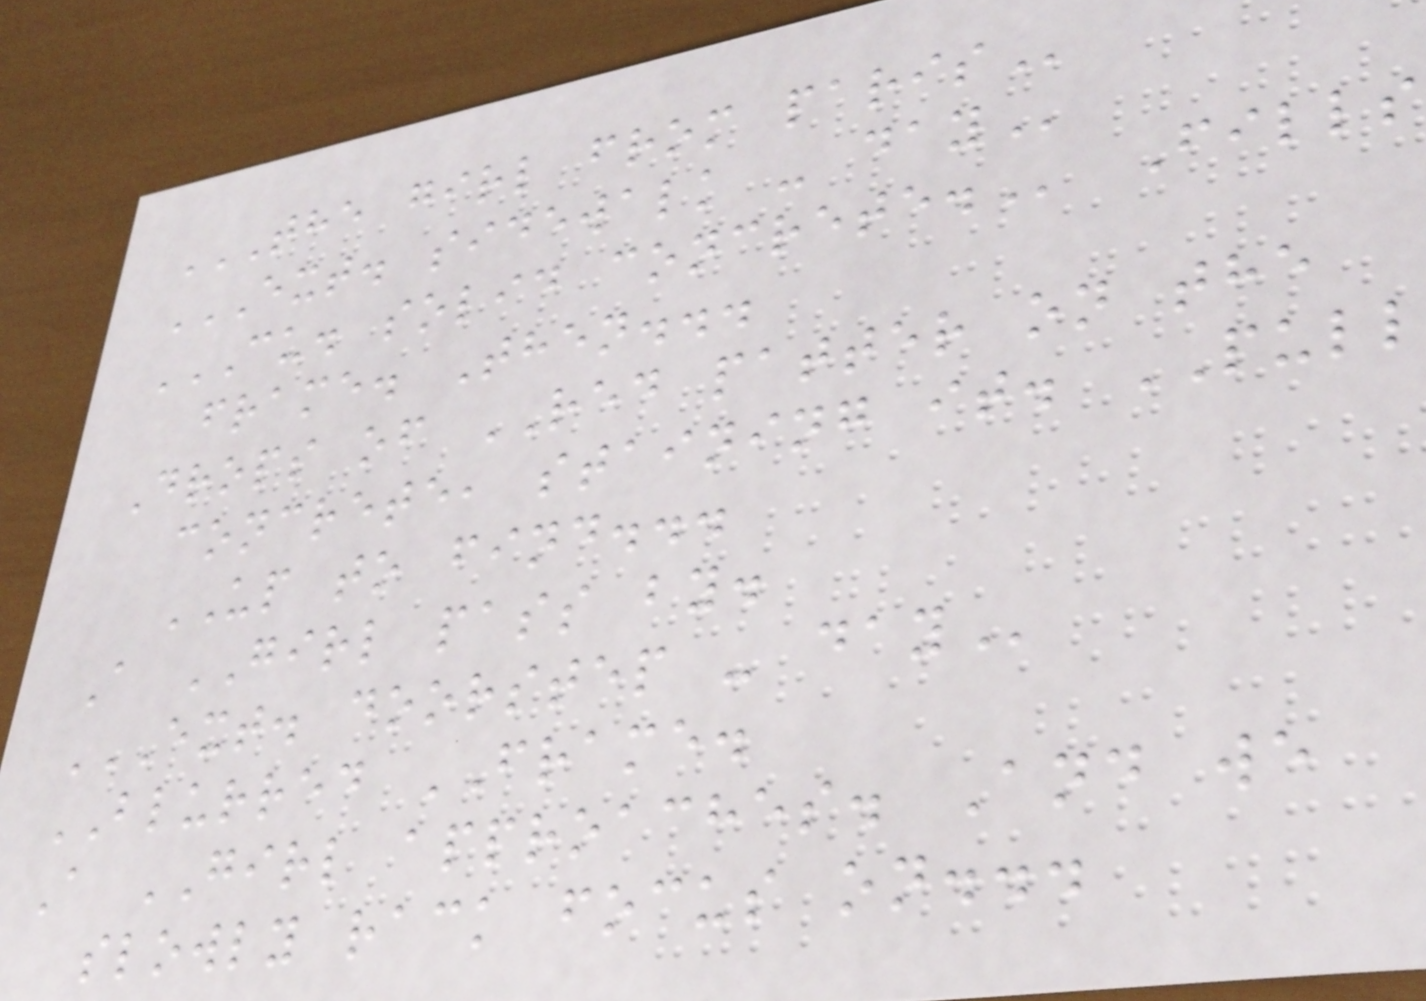THE GIRL FROM PARIS
EXT. SIDEWALK - DAY
CU. SOLID CONCRETE. Fills
frame. Then...
Drops of RED patter on the
concrete, staining it. PULL
UP to find...
A GIRL pass by.
EXT. DOORSTEP - DAY
BLURRED FRAME.
A GIRL approaches. And we
slowly rack focus on...
